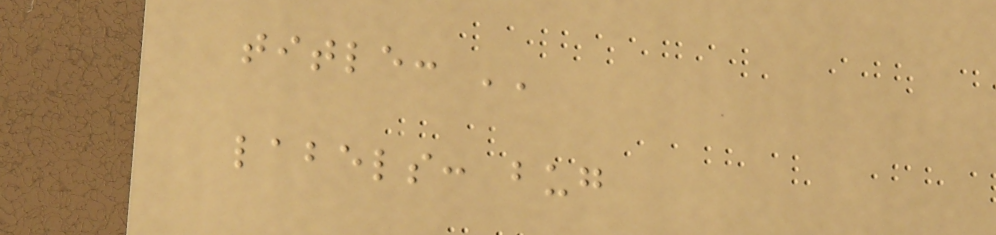title: ''
labels: bug
